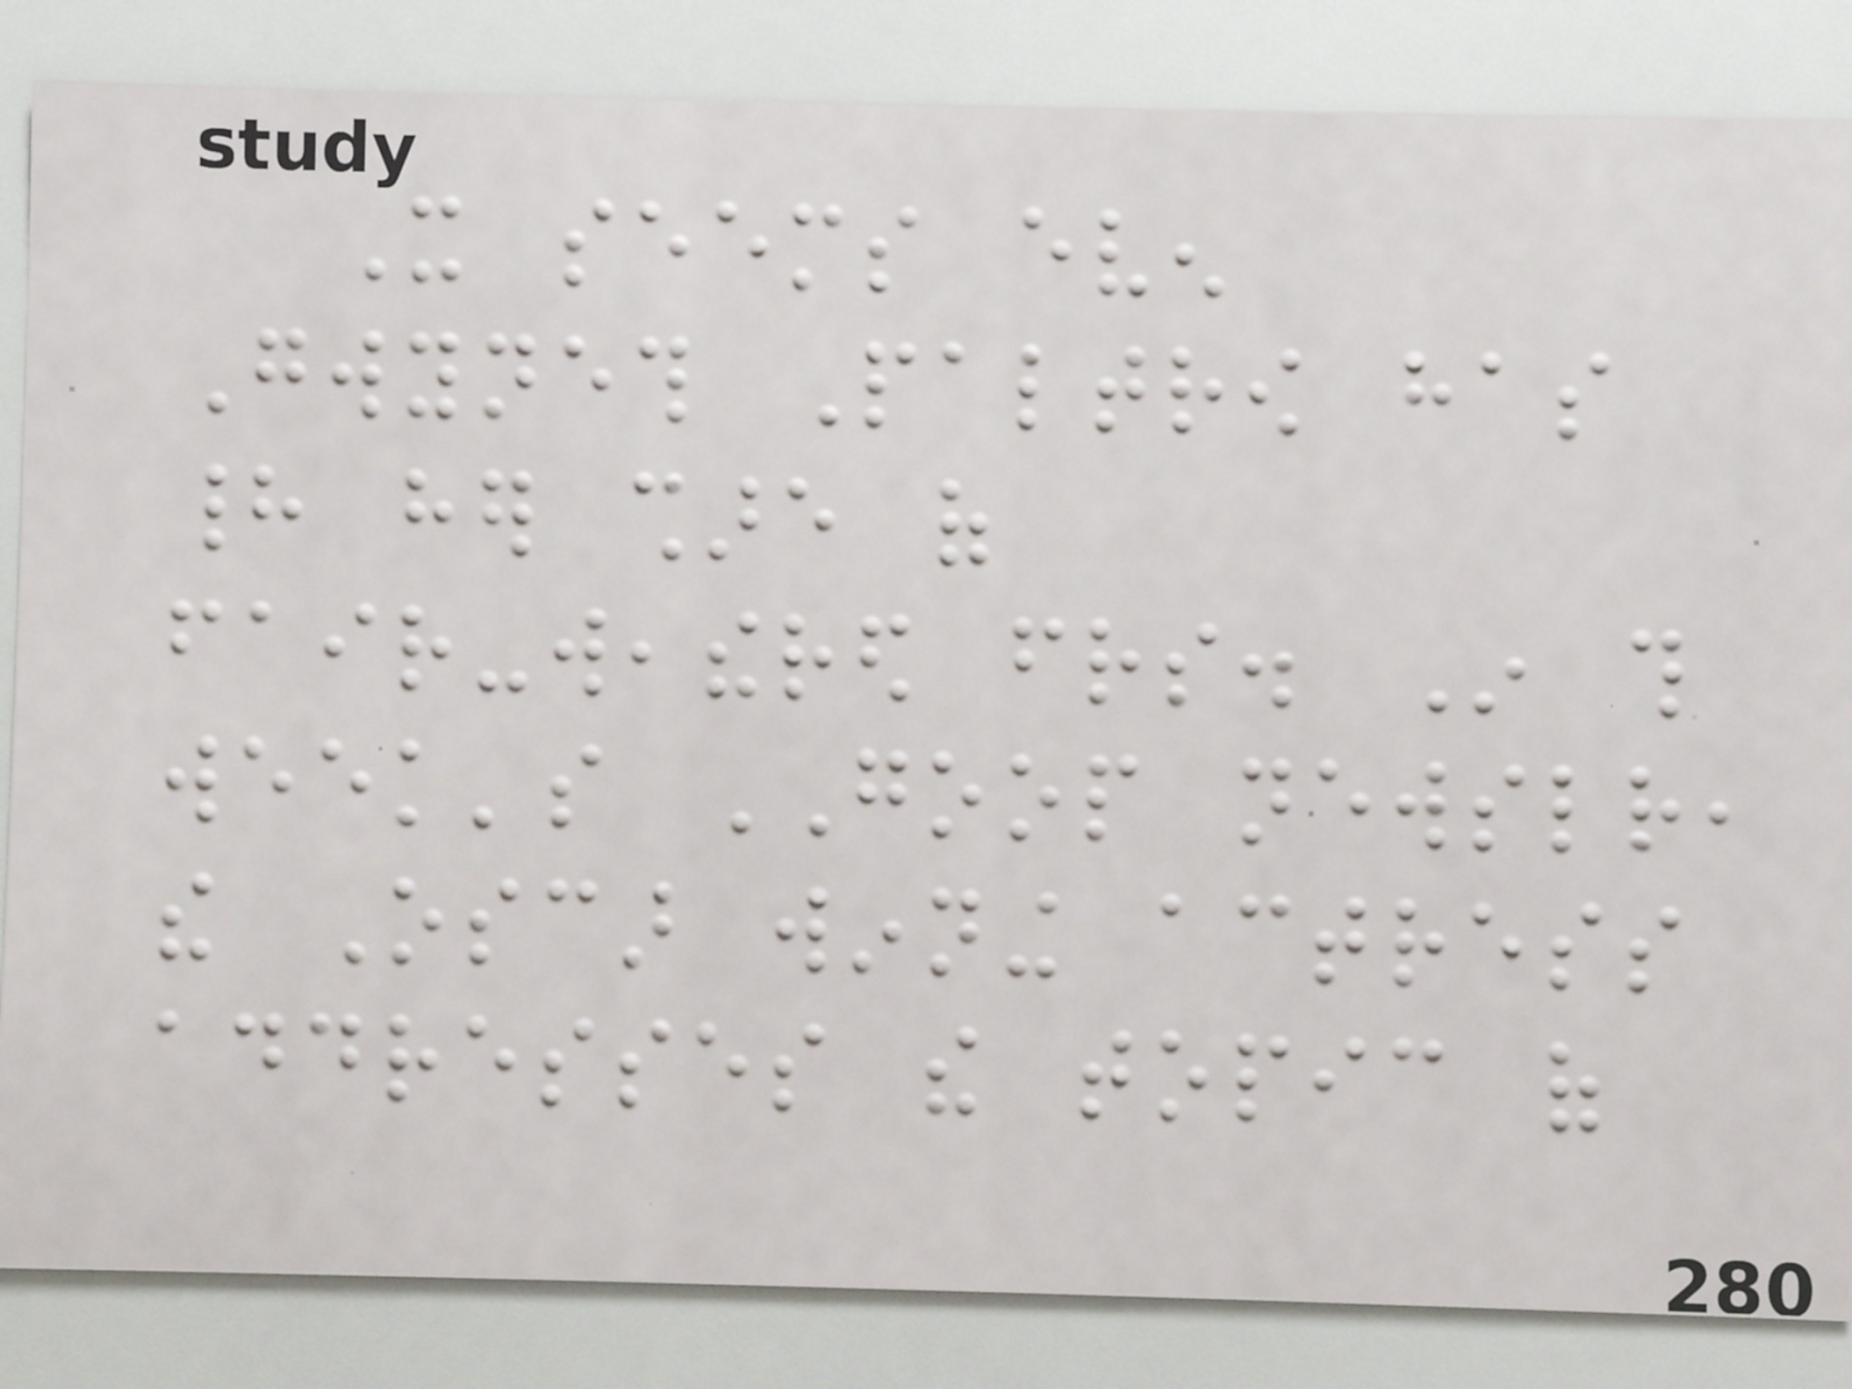It seems even
Gwyneth Paltrow has
had her share of
fair-weathered friends. In this
week's GOOP newsletter,
the Oscar winning actress
addresses the topic of
